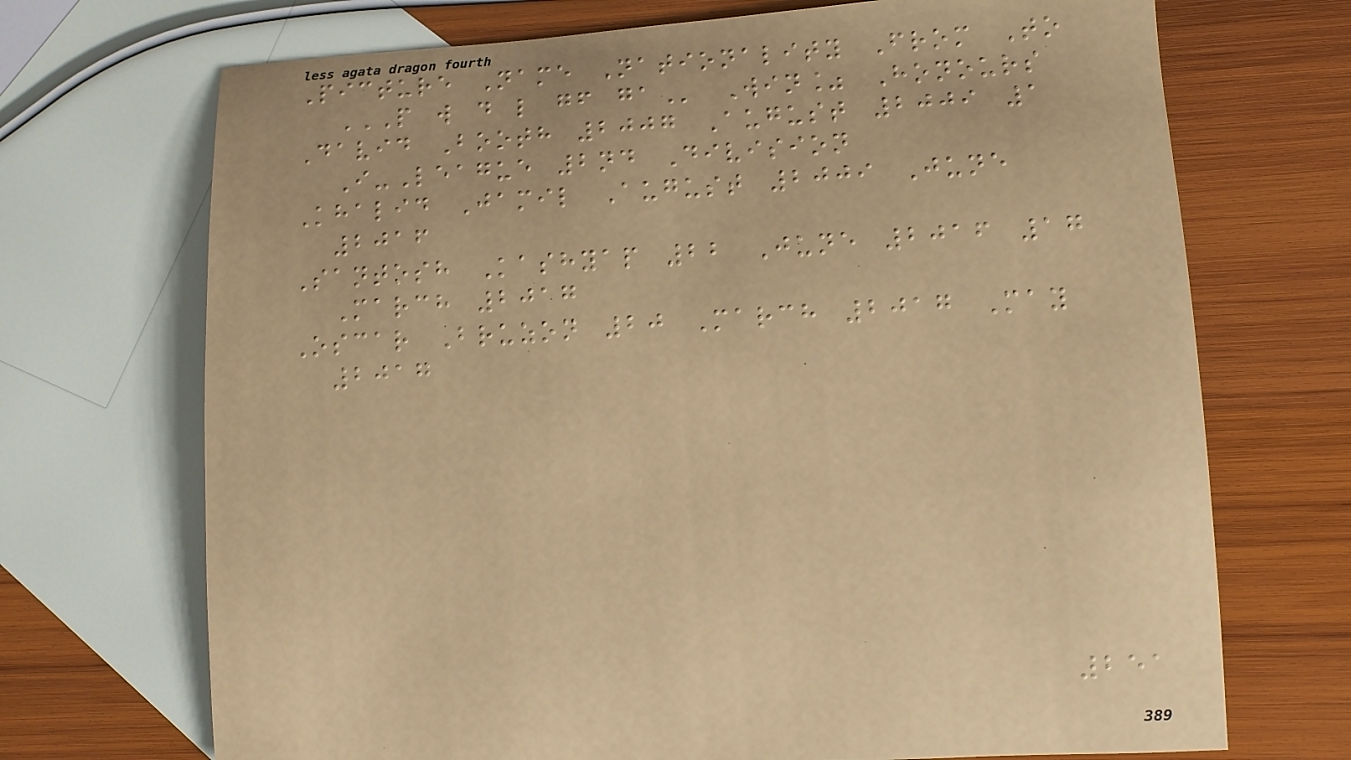Picture Name Nationality From To
P W D L GF GA Win% Honours
David Booth 2007 August 2009 1
I-League 2nd Division
Khalid Jamil August 2009 June
2016
Santosh Kashyap 22 June 2016 17
March 2017
Oscar Bruzon 20 March 2017 May
2017
251
